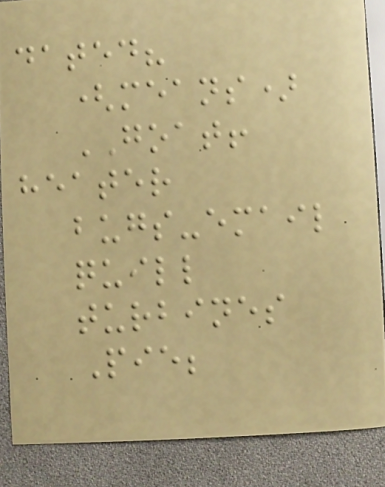dated?
(means)
GOAT!
heater
bugs-email
quill
turbines
Pie;
